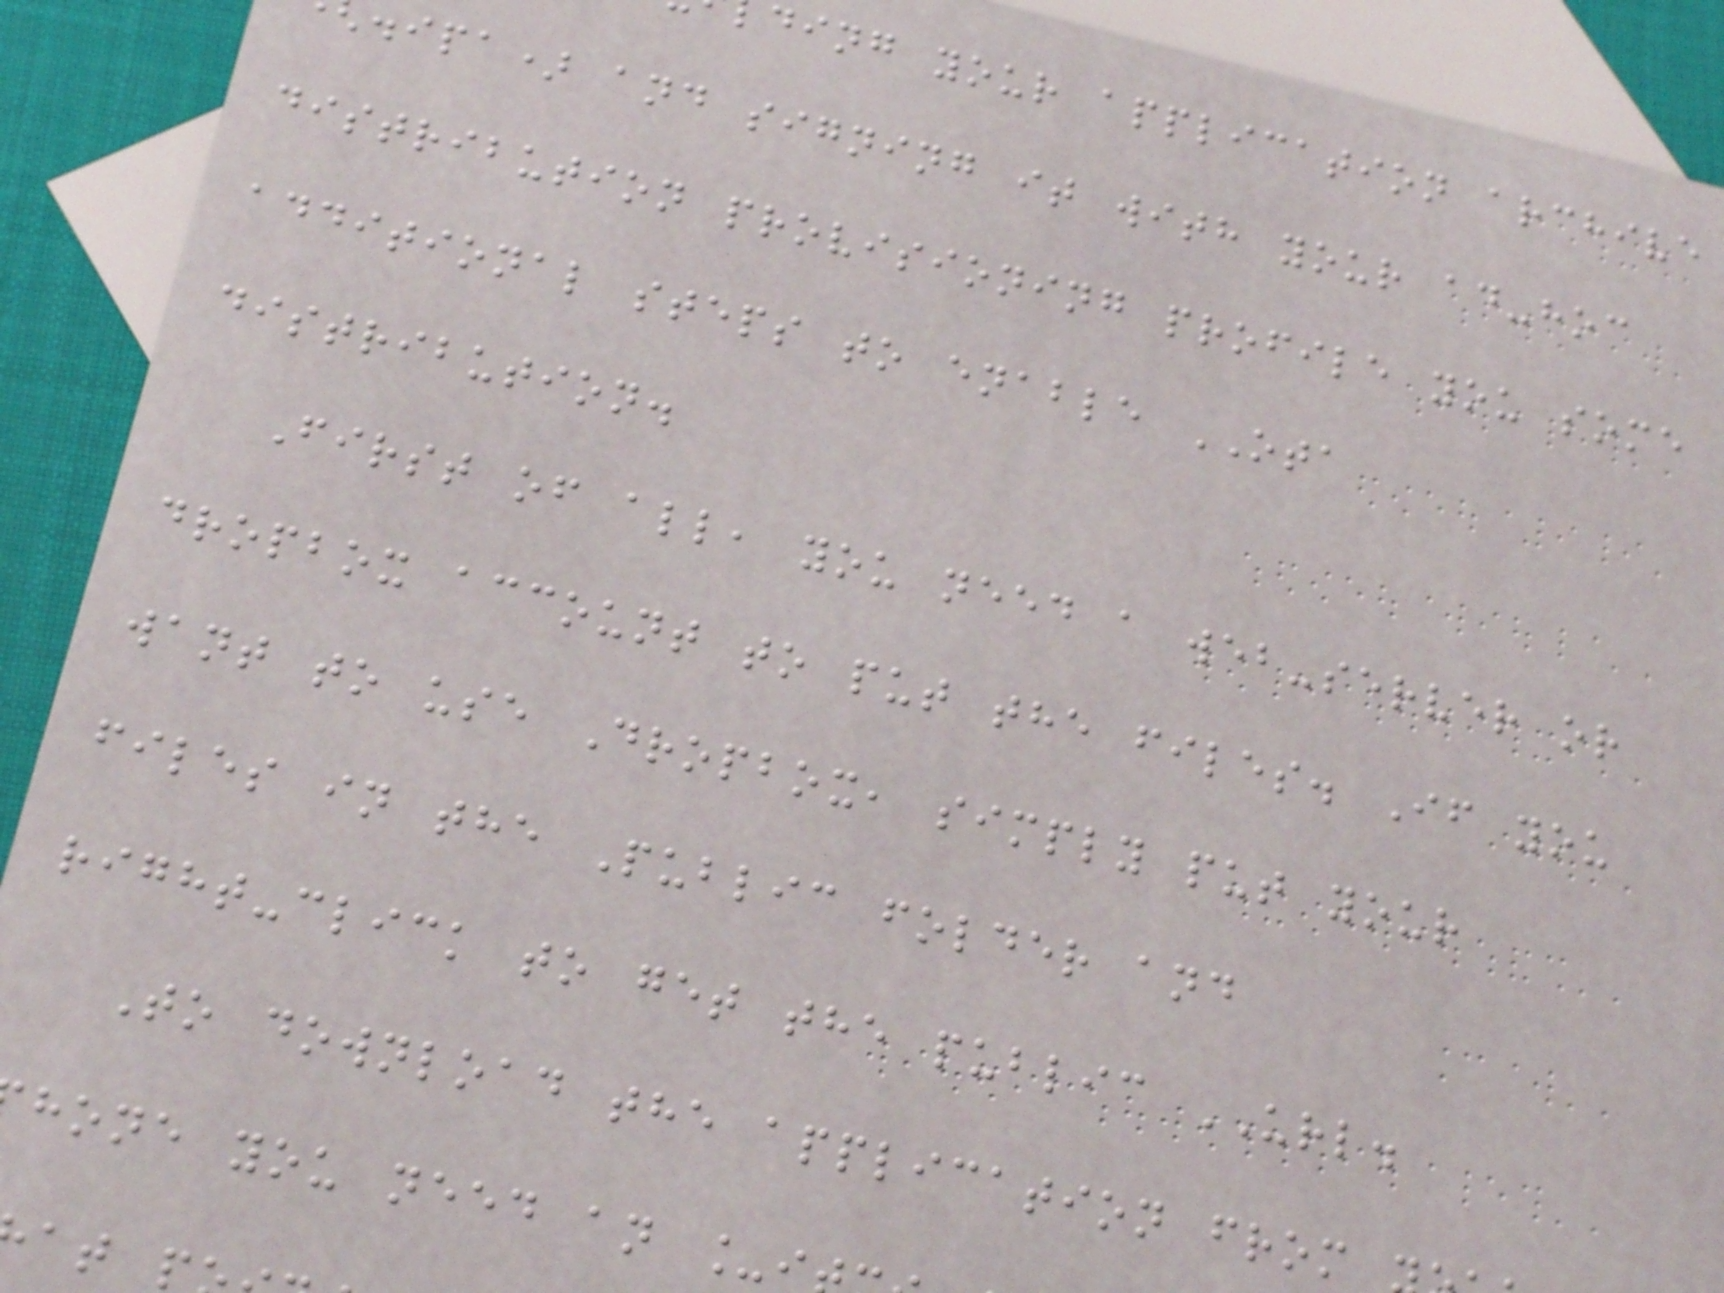ding your application archive
.ipa) and signing it with your ad-hoc
distribution provisioning profile you some
additional steps to enable OTA
distribution.
First of all, you need a web-server or
dropbox account to put the files. If you
want to use Dropbox, simply put your
files in the Public folder and
right-click to get the public URL.
To download the application from
hone you need an _i
